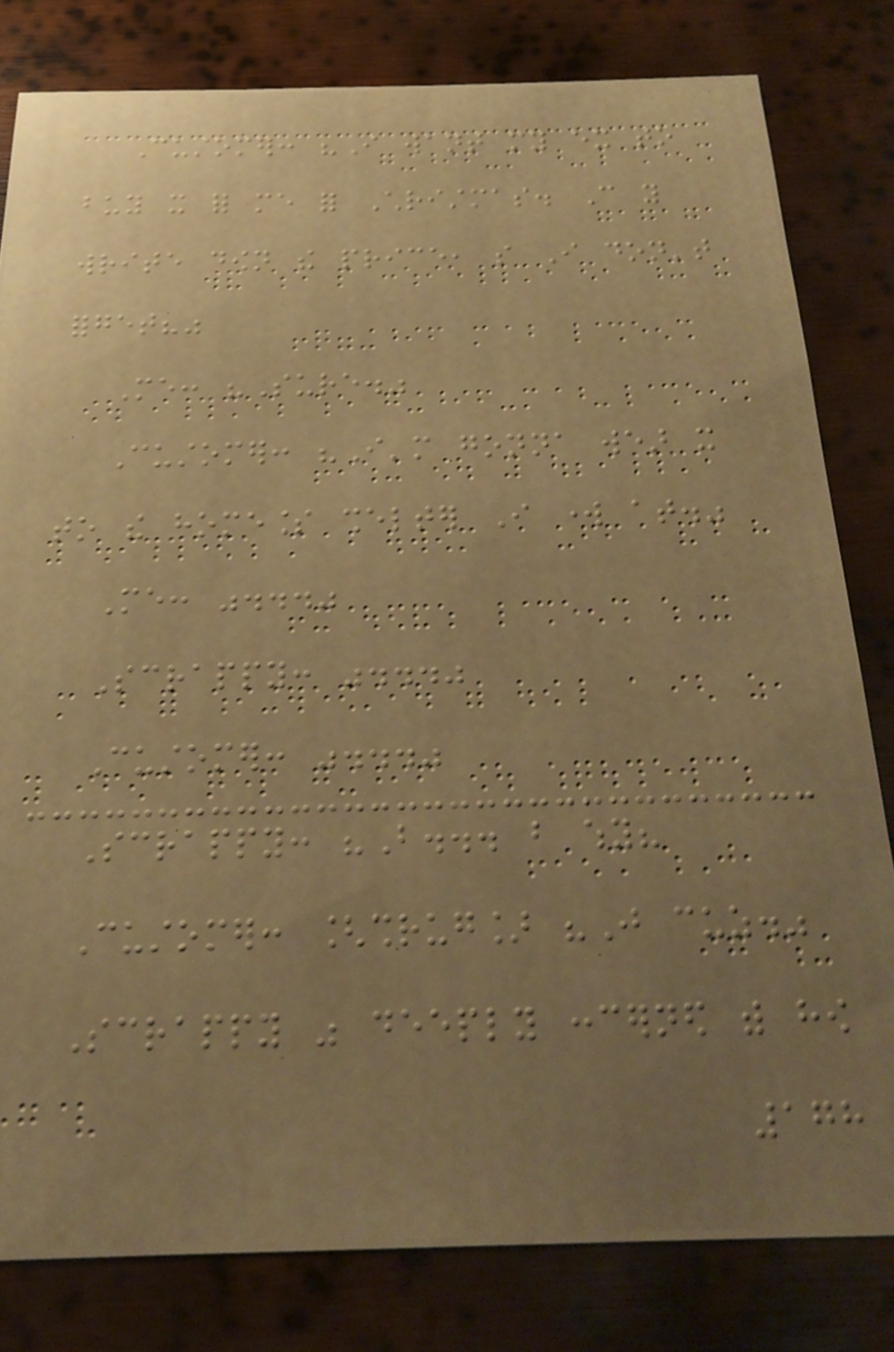Customer: "I want my ex to
buy it for me for Christmas. Can you
write down the price, so I don't
forget?"
Me: "Sure."
Customer: "I'm gonna wear it
to the homeless shelter I work at."
Me: "..."
Scrappy: "..."
Customer: "..."
Scrappy: "But... but why?
Customer: [shrug] "Just cuz."
Scrappy was deeply concerned with how
178
